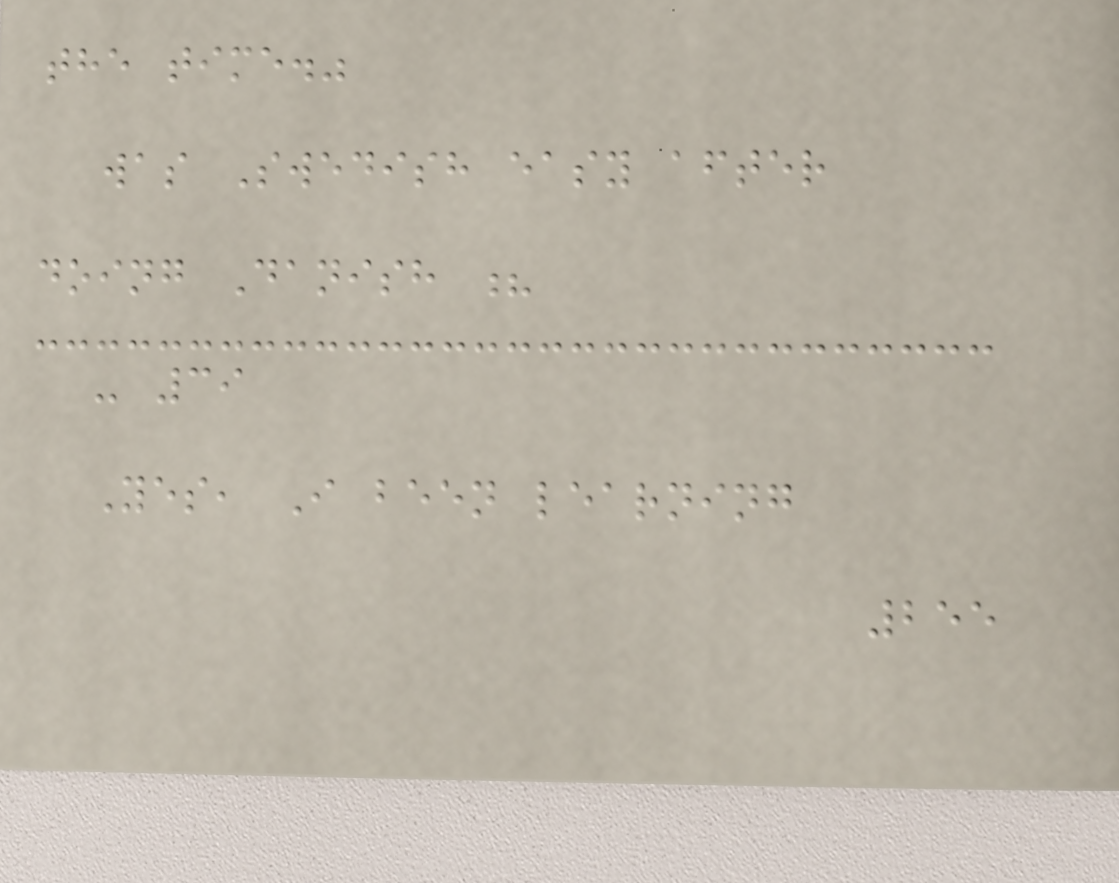the time."
was Swedish easy after
doing Danish ?
- 39
Yes, I been learning
255
